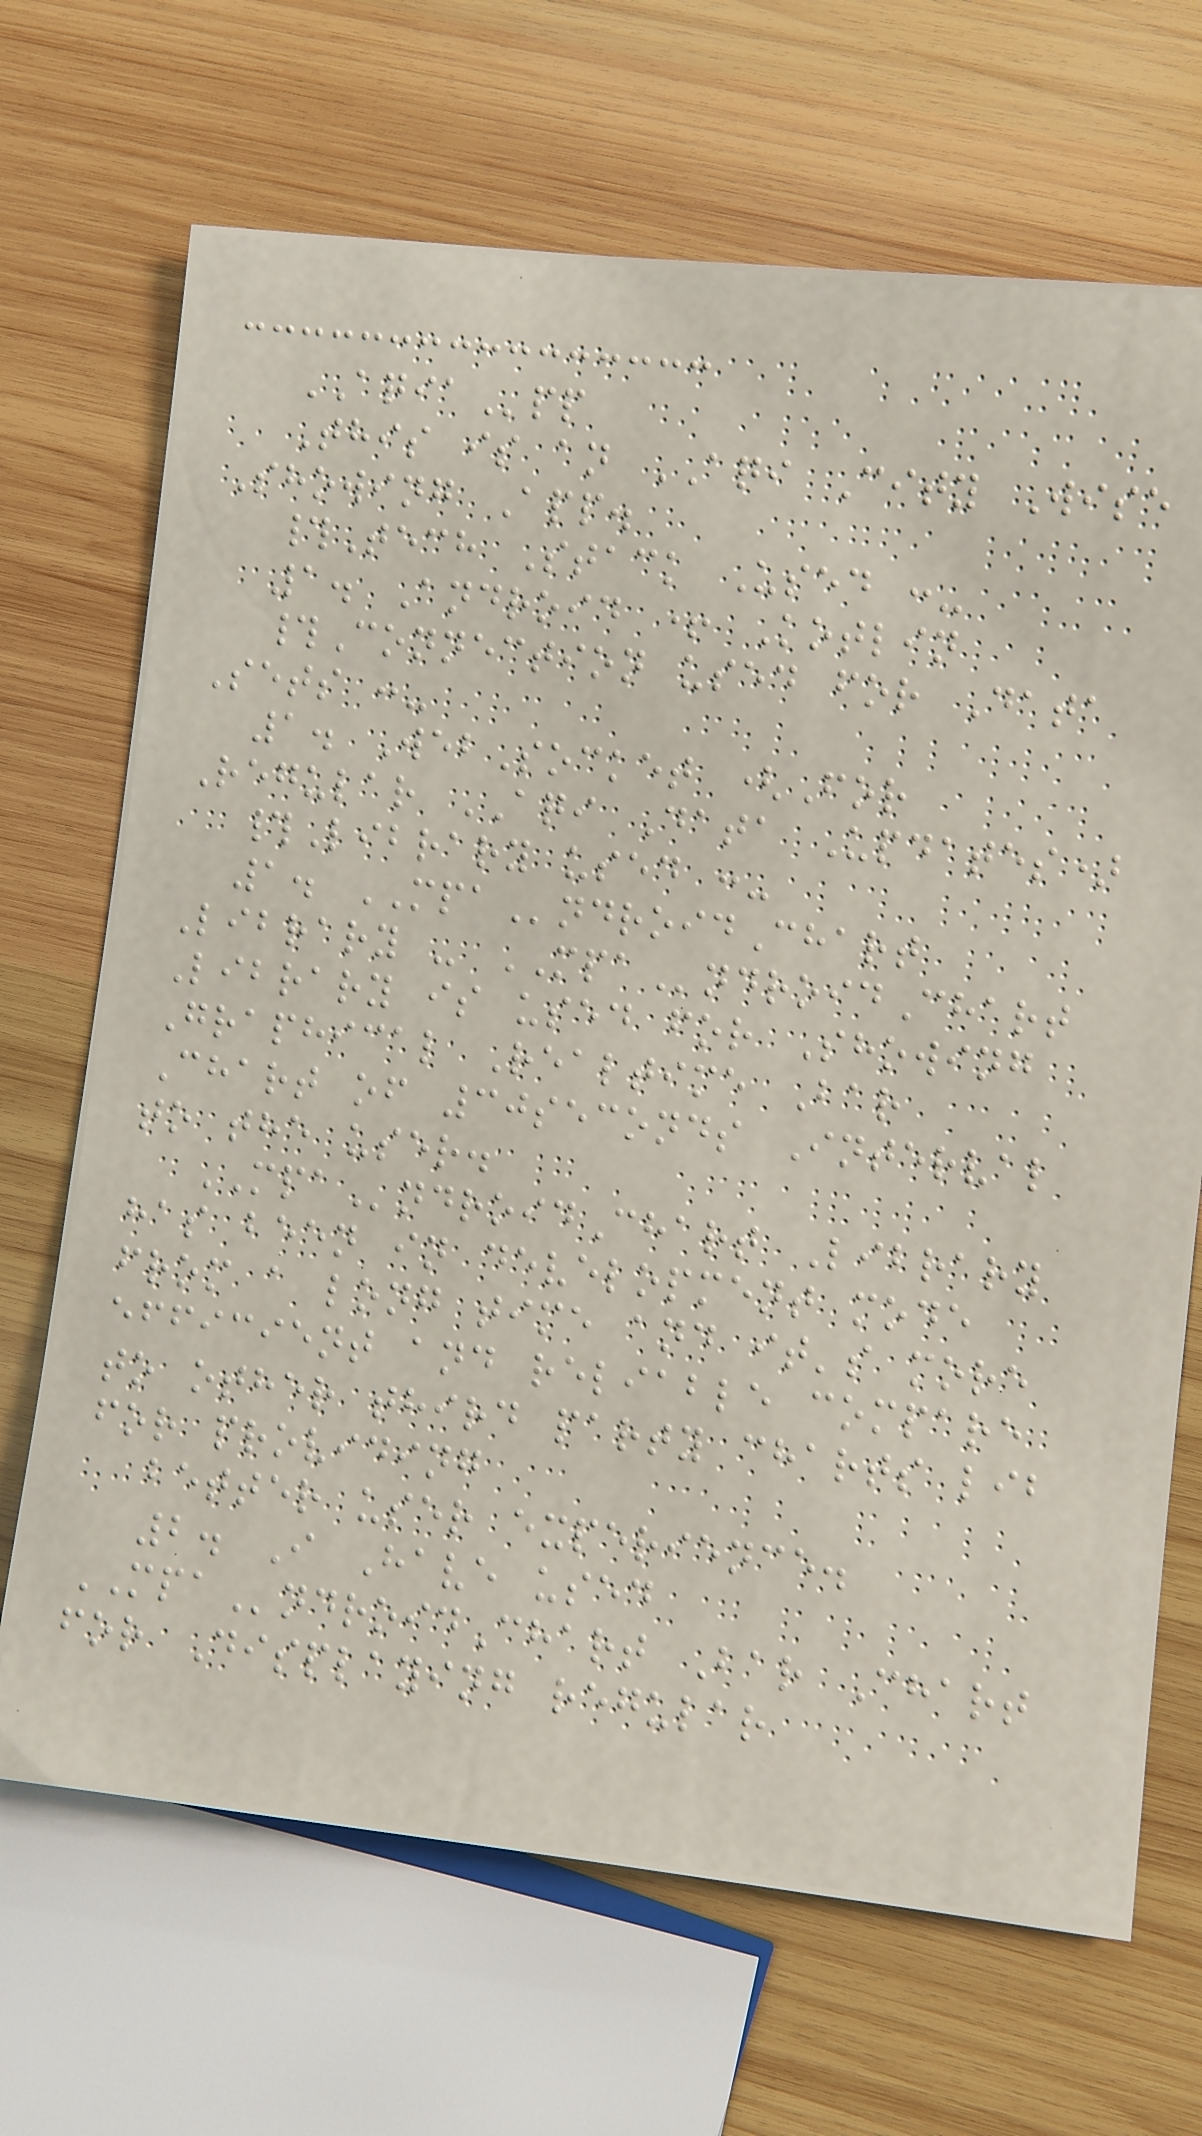AQIApp
This is an AQI City Wise
Showing App.
#Tech Stack Used :-
1. Android + Kotlin
#Connection used for Data
Sets :-
1. WebSocket (For
Regular AQI Data Updates)
#Library used :-
1. MPAndroidChart
Library - MPAndroidChart
Library is used for Showing
Graphical Realtime Bar
Chart of 30seconds Interval
to the user.
MPAndroidChart Library
has been in development mode
from a long time and it's more
efficient and reliable compare
to other third party charts lib
for providing
better user experience.
2. I Have used
MPAndroidChart Bar Chart
for Displaying regular
